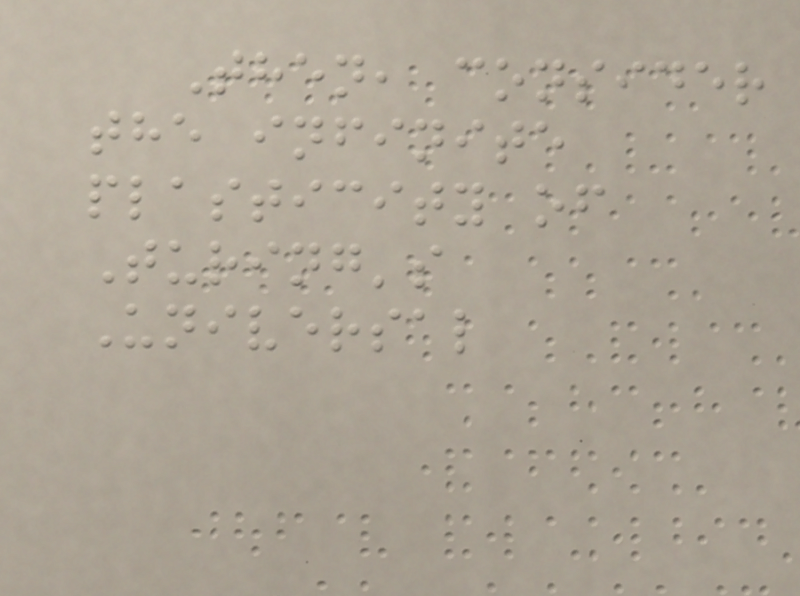Then, consider
the infinite
plasticity of
Turing's
Universal
